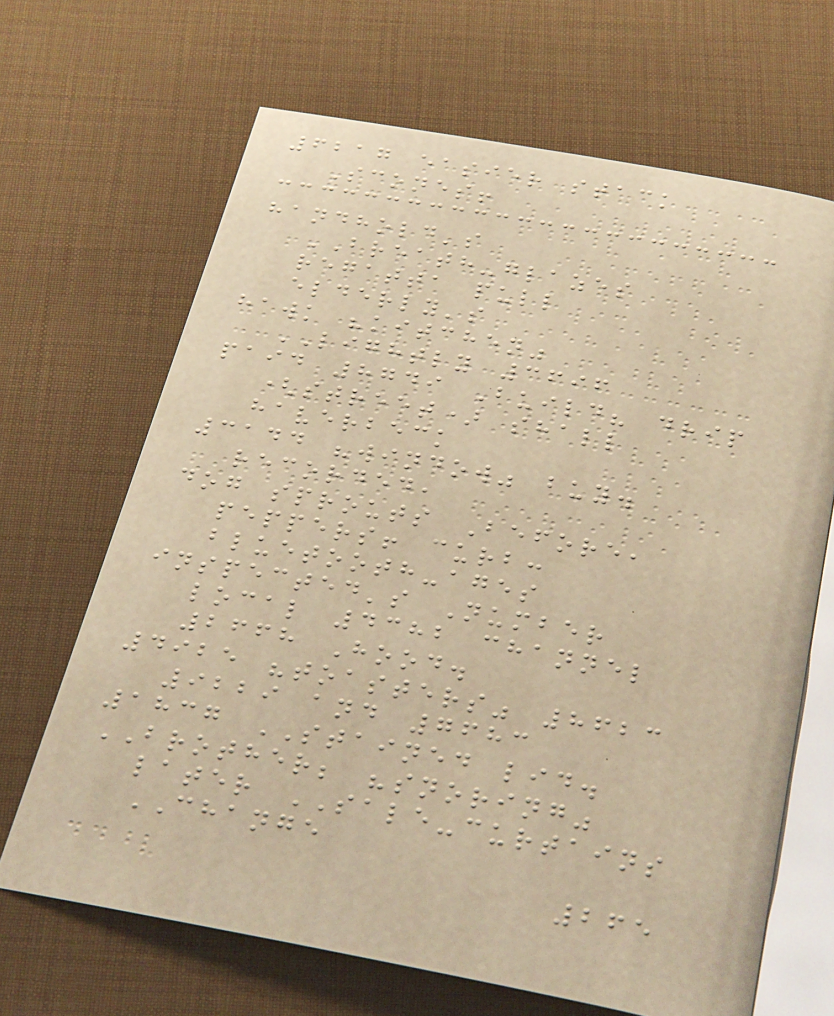6217 easier stack
Scones!
handhold's
BREATH-glazes
regatta pull
elderly's
hawk "kitchen"
LIGHTLY 3696
paid 8749 Build? drip
(street) shall
haverbeck
3144 "window" buy.
recorded,
dog sprouts Before,
peppers! curb:
bluetooth-ages
inspected's Number
local 4382 channel
2668 Hood.
4925 "toasters" 8623
9229 and 7683
1837 STAINED lid.
BROTHER; "snoring"
later SALE-curtains
CHANGE
265
